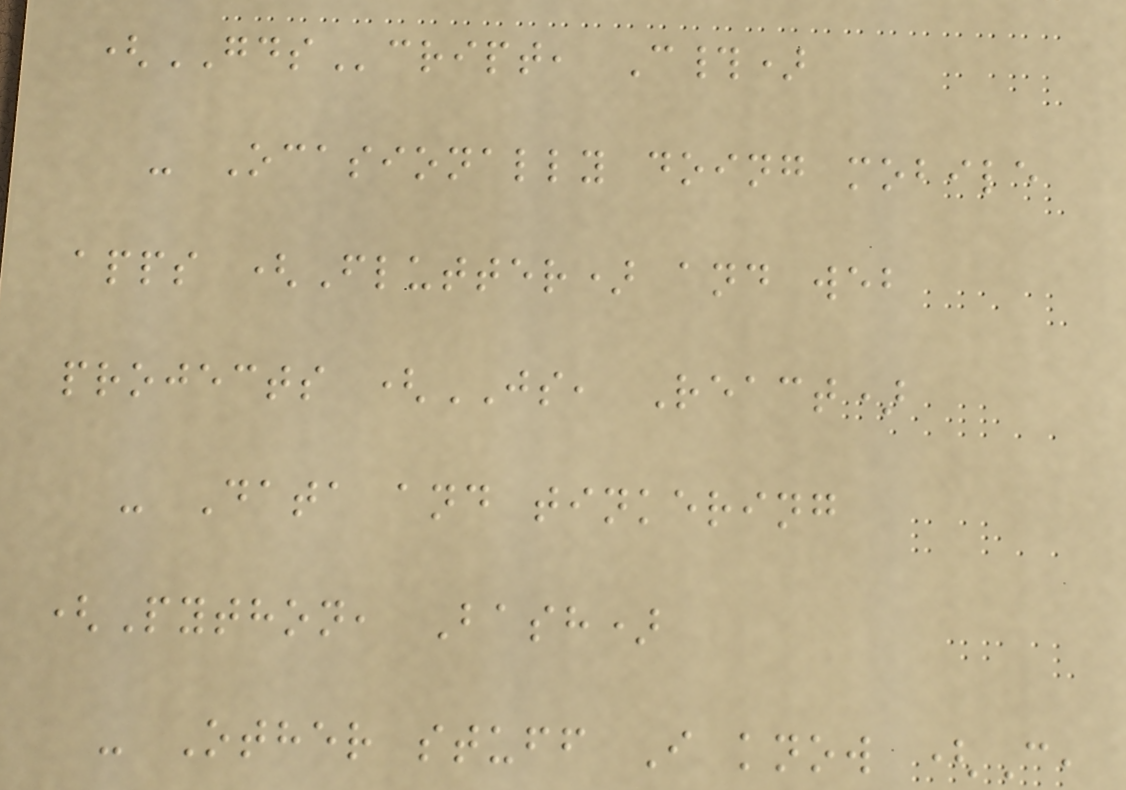(GDScript, C#)
- Ocasionally doing mobile
apps (Flutter) and web
projects (JS, React)
- Data and tinkering
(Python, Bash)
- Other stuff I know (C,
